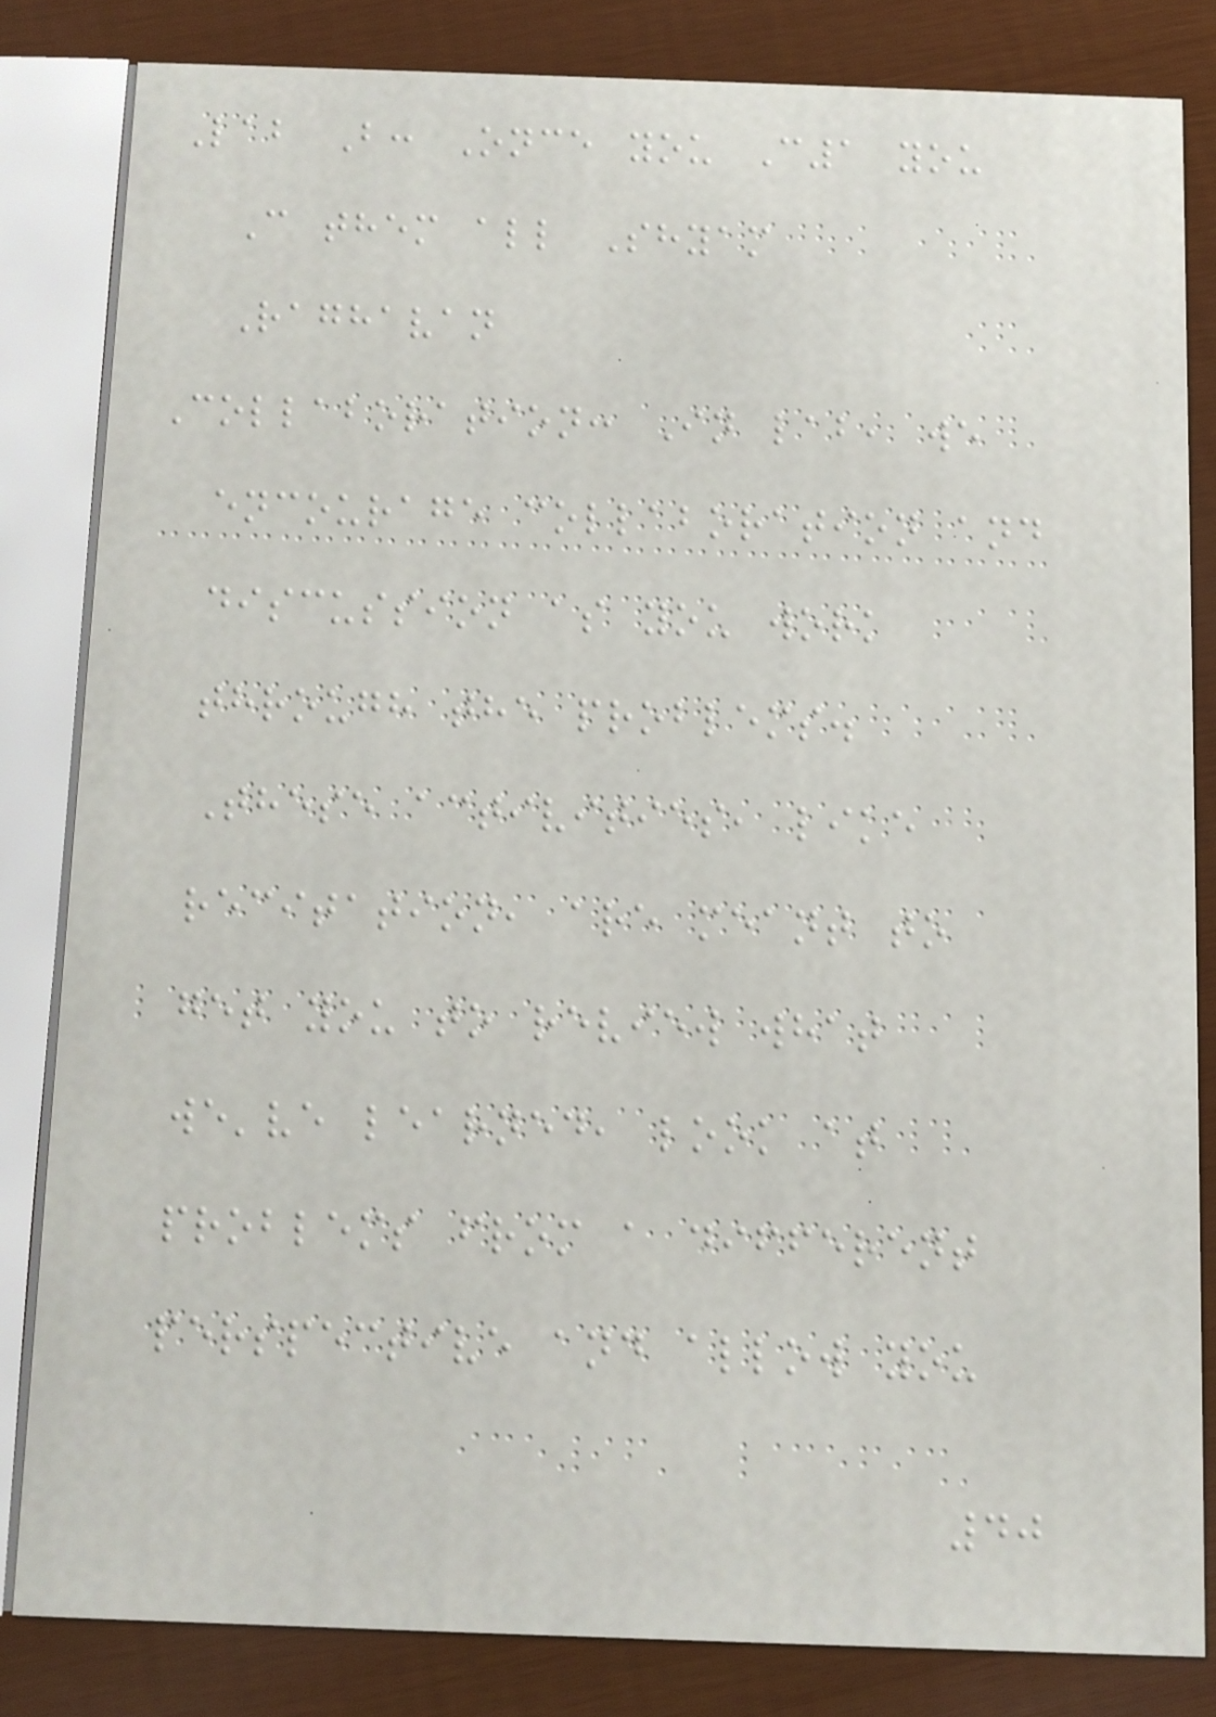Lab B: Once you C1 you
C them all Shyam
Raghavan
Collaboration: In lab, we
encourage collaboration and
discussion as you work
through the problems.
These activities, like
recitation, are meant to
get you to review what
we've learned, look at
problems from a different
perspective and allow you
40
